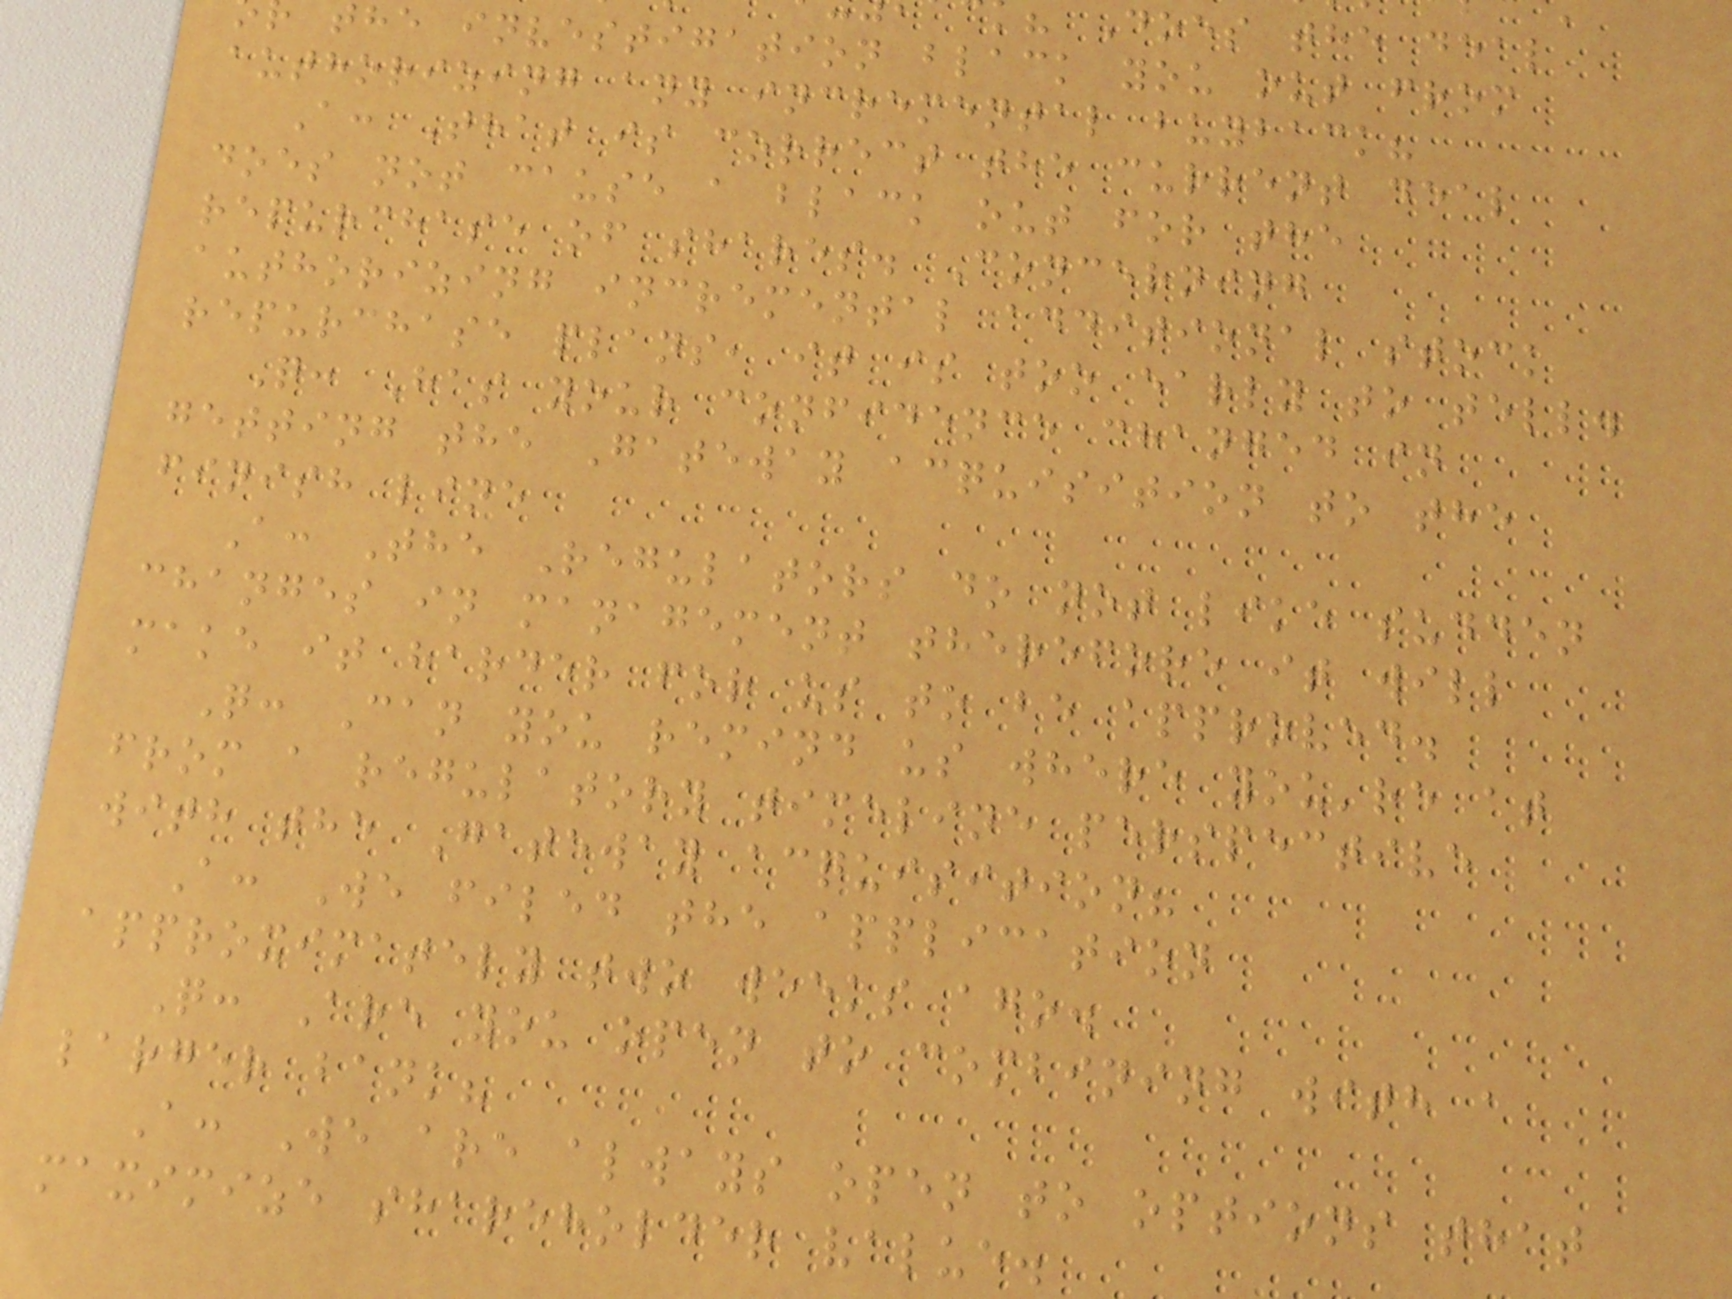Does the deal
the investigation black you out from
authorizing any incremental buyback?
A: That is correct the current deal
does not cause a black out for the
repurchase of shares. Concerning
authorizing incremental additional stock
repurchase plans, it is too early to tell.
Q: Has your confidence changed in
getting the Gateway acquisition to the
finish line
A: The Regulators do not like sudden
changes in management therefore it will
make it harder for us to be approved.
Q: Can you remind us where you're at
from a regulatory timeline perspective
with the Gateway acquisition?
A: We filed the application
approximately two weeks ago.
Q: Are you open to combining with a
larger bank?
A: We are always open to options that
maximize shareholder value.
